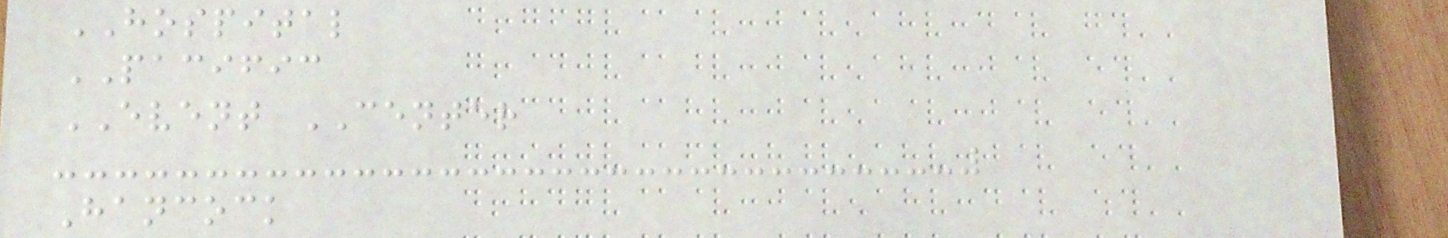HOSPITAL
PACIFIC
EVENT CENTER
Hancock
